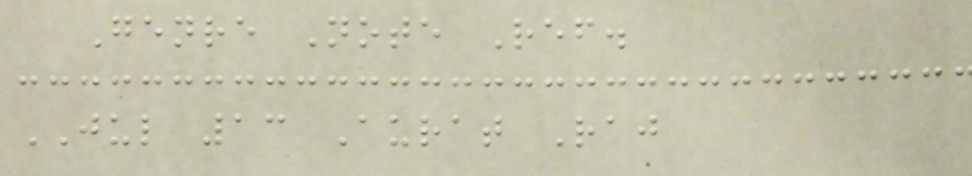Genre Note Ref.
JUL 13 Aurat Raj
